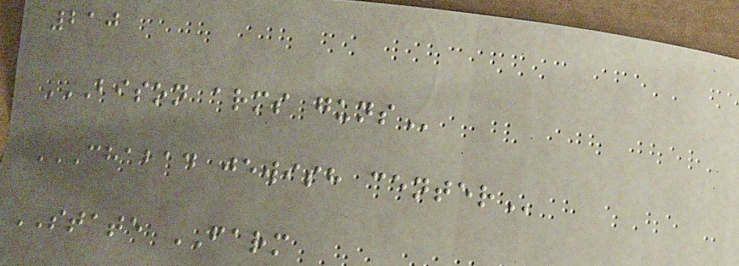210
BISON ARMS GUNS
CHABAD JEWISH CENTER
STATE FARM
